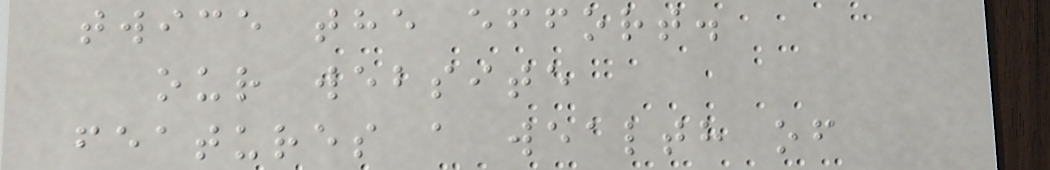twice the effort.
our website
features a wealth of
